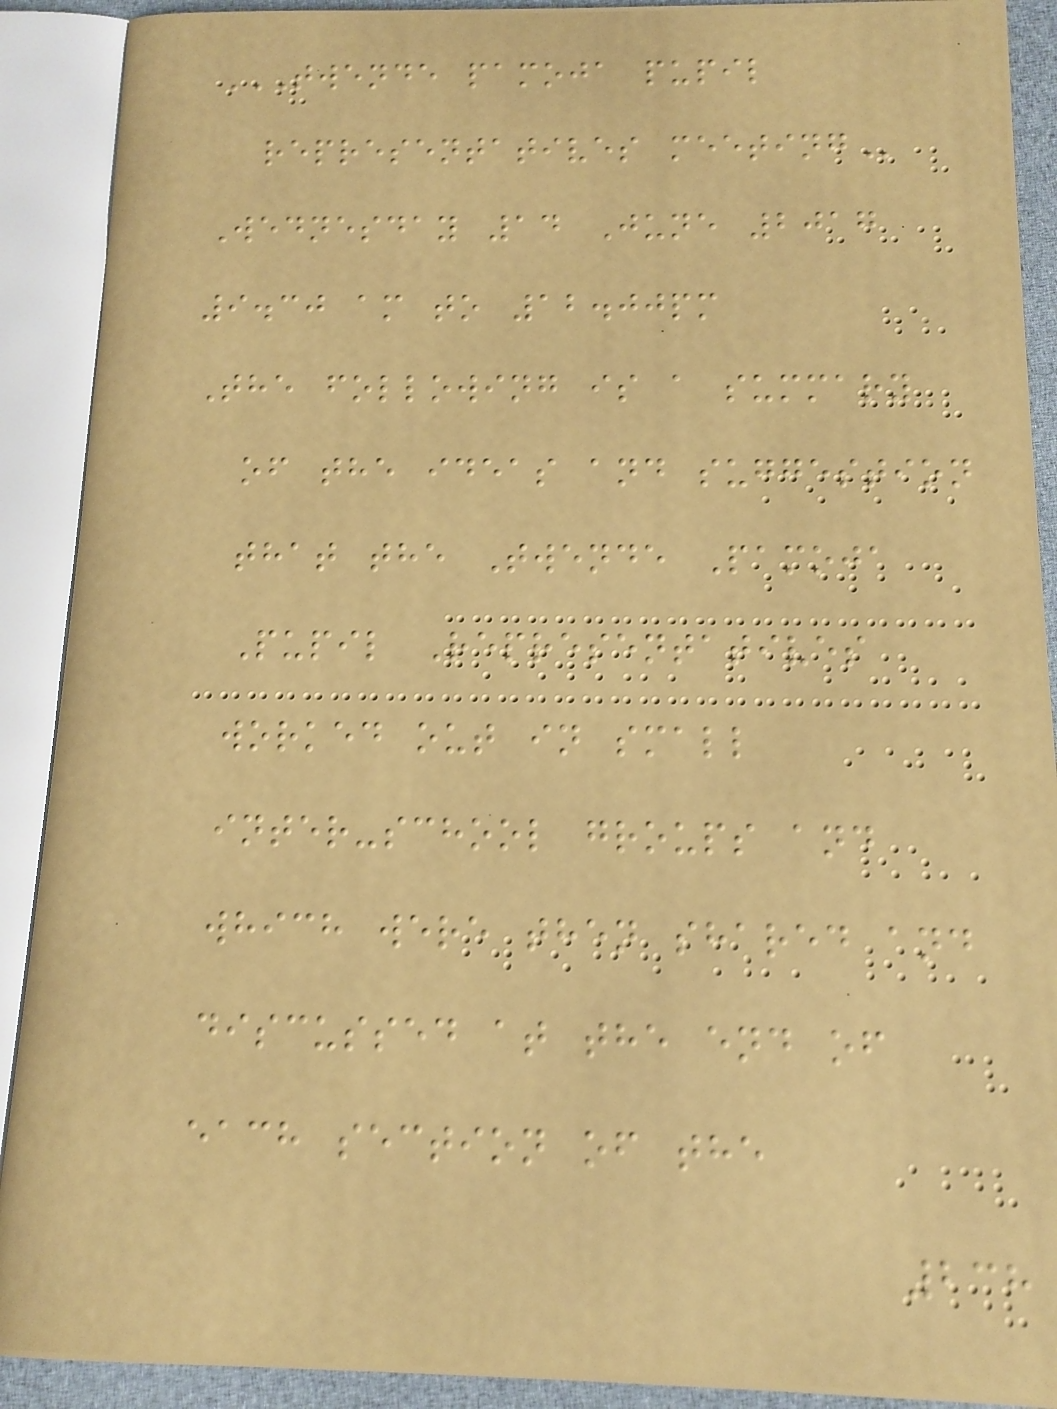TWENDE PAMOJA PUPIL
REPRESENTATIVES MEETING
Wednesday 14 June 2017
9.30 am to 12.00pm
The following is a summary
of the ideas and suggestion
that the Twende Pamoja
Pupil Representatives
worked out in small
inter-school groups and
which were then shared and
discussed at the end of
each section of the
238
